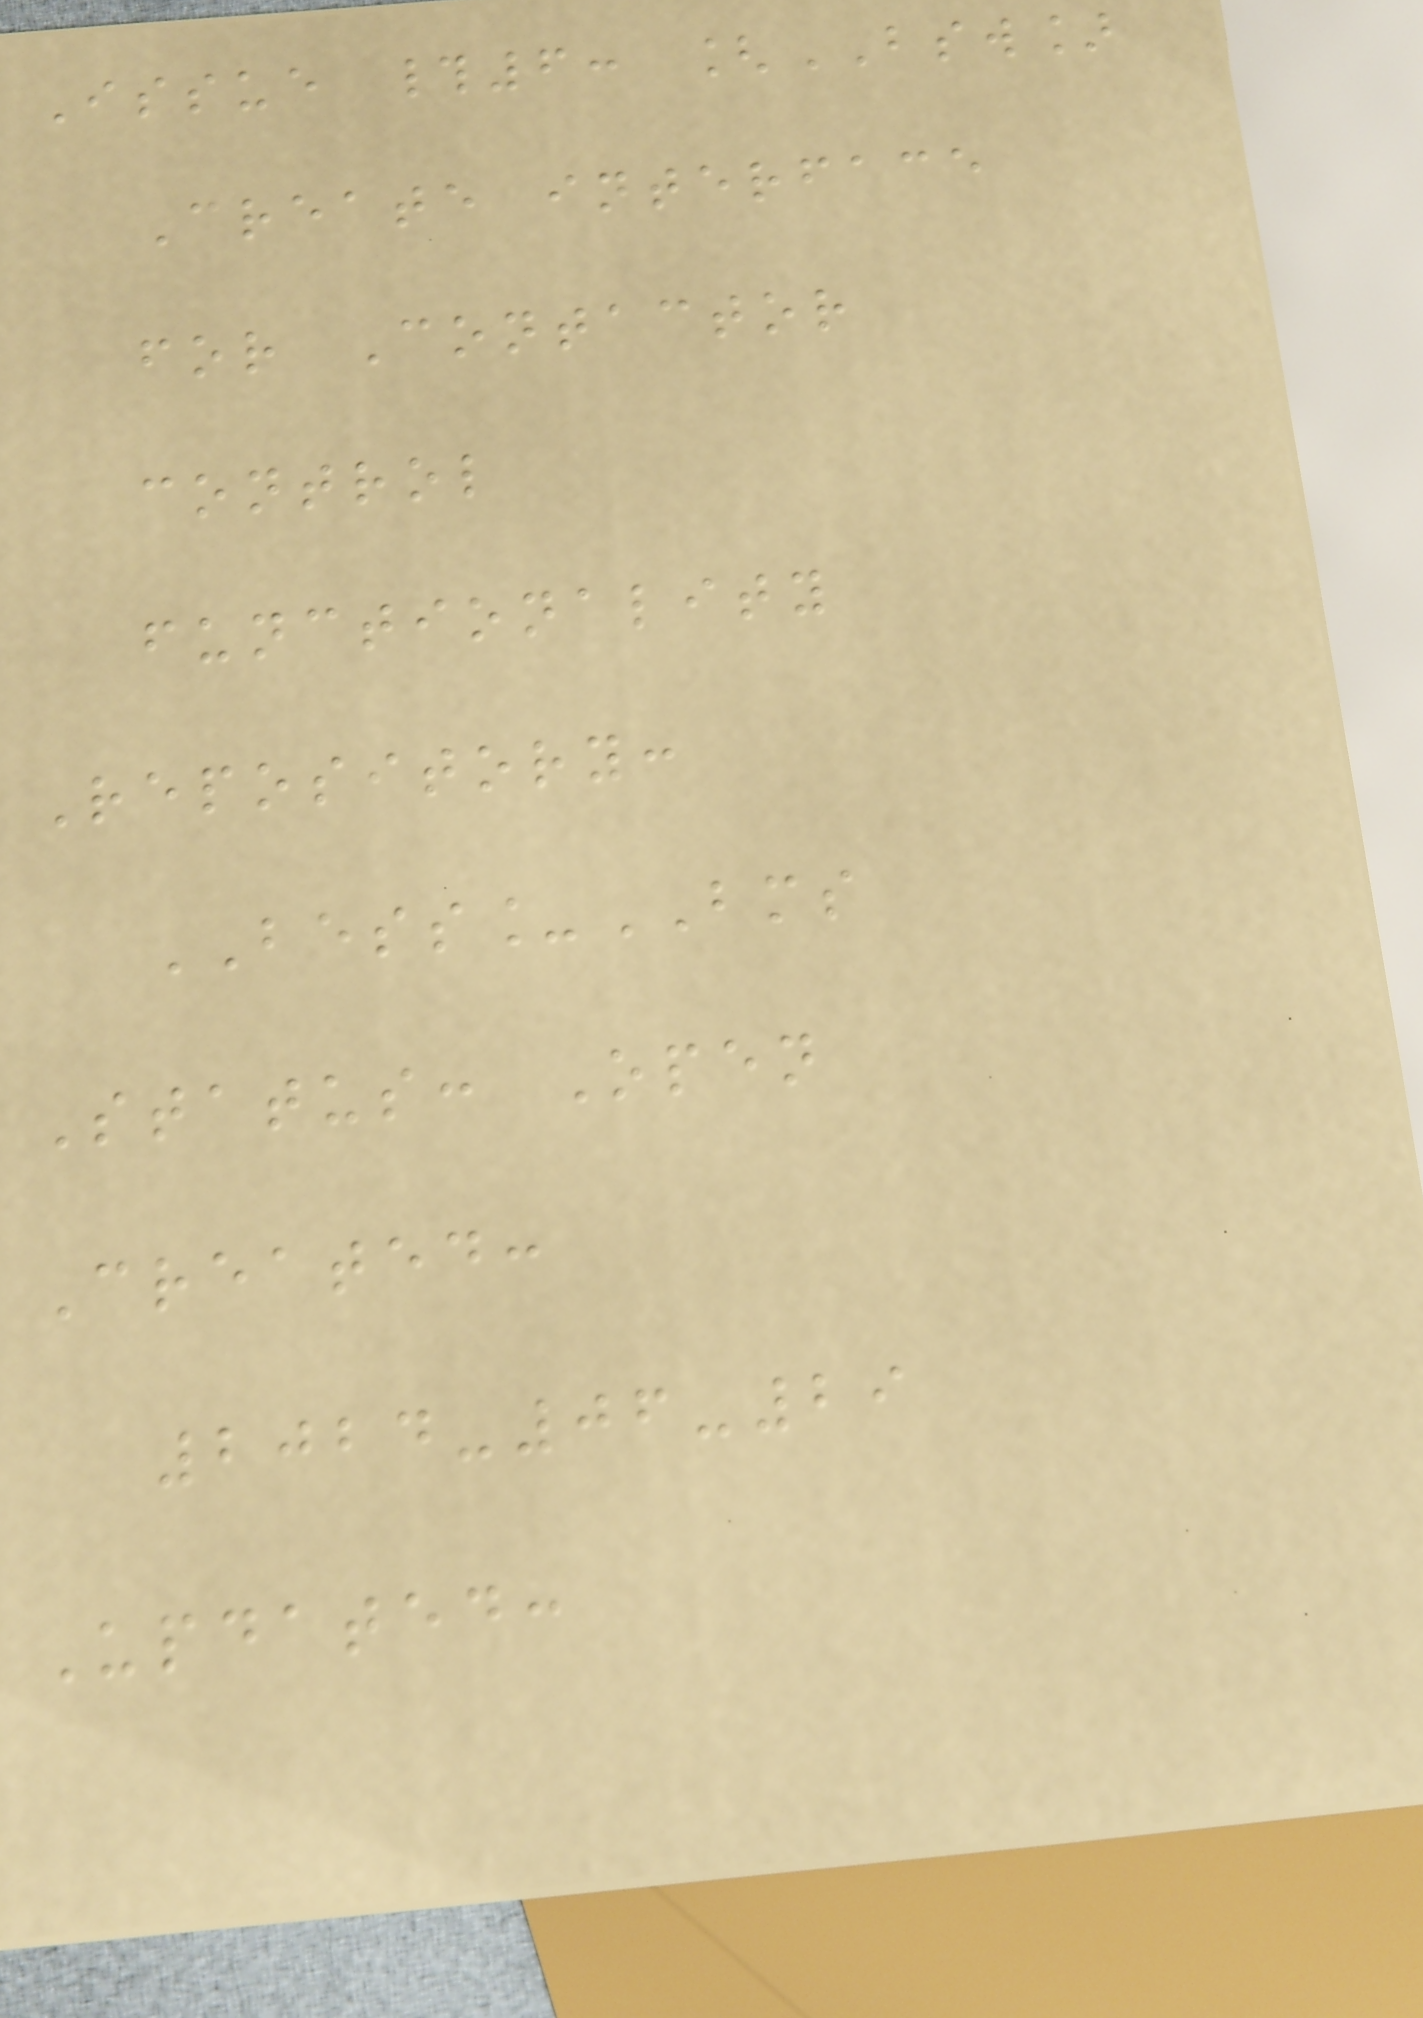Issue #6: [BSW]
Create interface
for Contactor
control
functionality
Repository:
BESS_BMS
Status: Open
Created:
2024-06-29
Updated:
